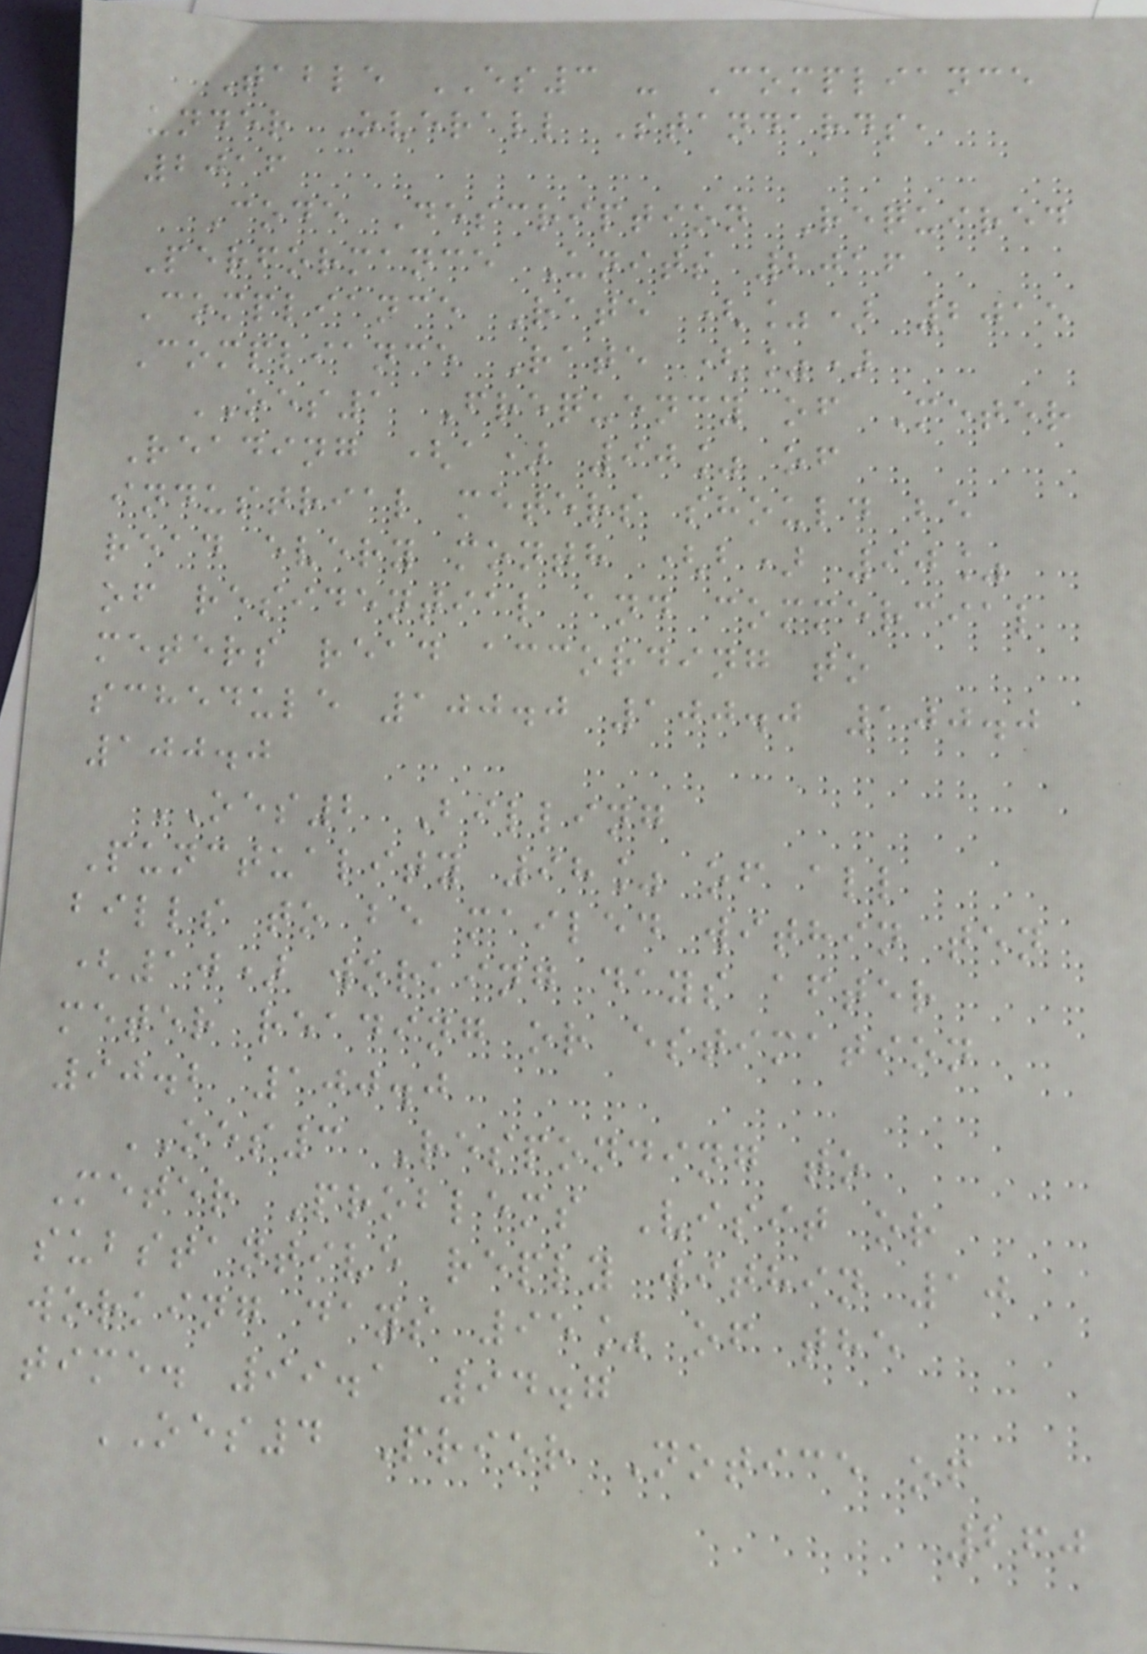Table ES3 - Compliance
under Overall Standards,
2016
Code Description Required
Performance Units 2016
Compliance Rate (%) 2015
Compliance Rate (%)
OES1 Frequency of Meter
Reading (a) 90% of
industrial meters should be
read every month (b) 90%
of residential and commercial
meters read according to
schedule 100.0 100.0 100.0
100.0
OES2 Billing
Punctuality 98% of all
bills to be mailed within ten
(10) working days after
meter reading or estimation
90.2 100.0
OES3 Responding to
Meter Problems Visit or
substantive reply within 10
working days 95% of the
time. 99.1 94.7
OES4 Prior Notice of
260
